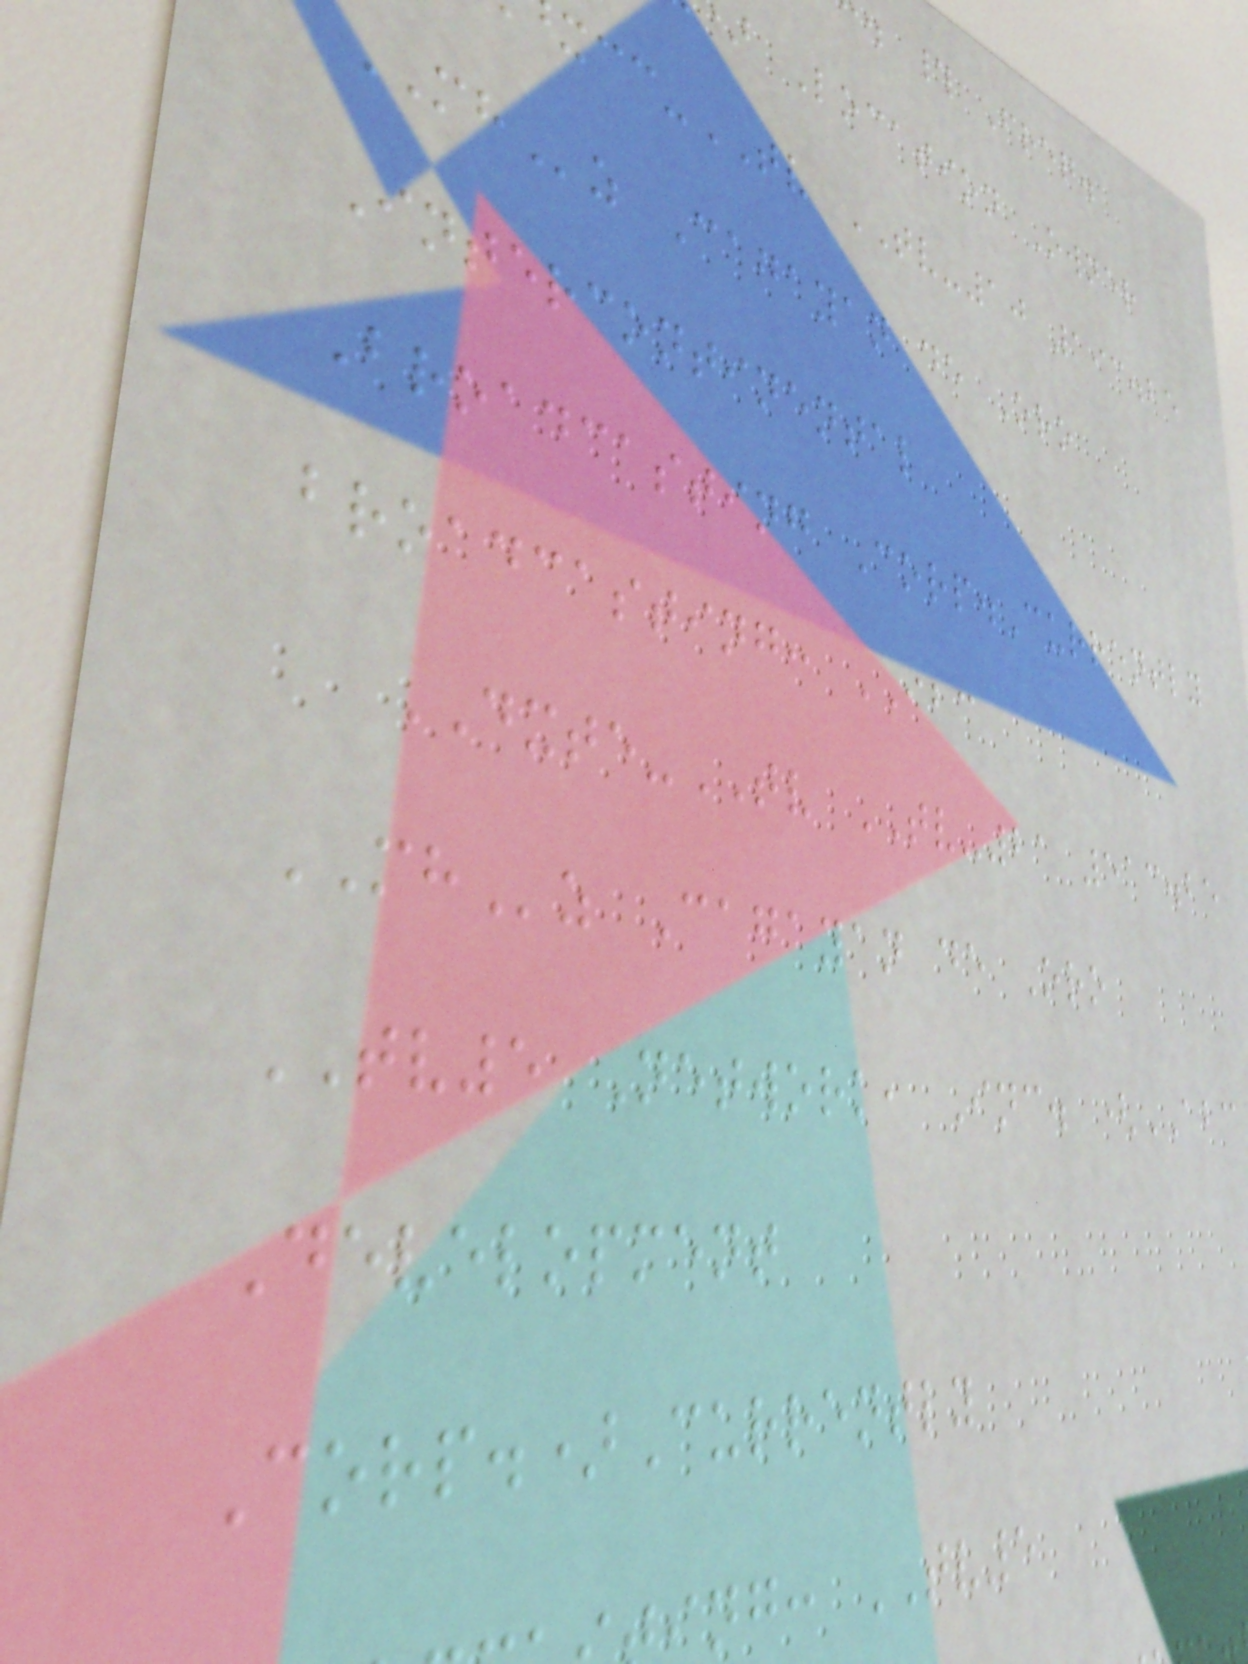. # Freq.
Location Owner
-TV TV-10 193.25
MHz Cagayan de Oro
Intercontinental
Broadcasting Corp.Currently
broadcasting: IBC
DXTE-TV TV-21 513.25
MHz Cagayan de Oro
TV5 Network, Inc. (ABC
Development
Corp.)Currently
ing: TV5
